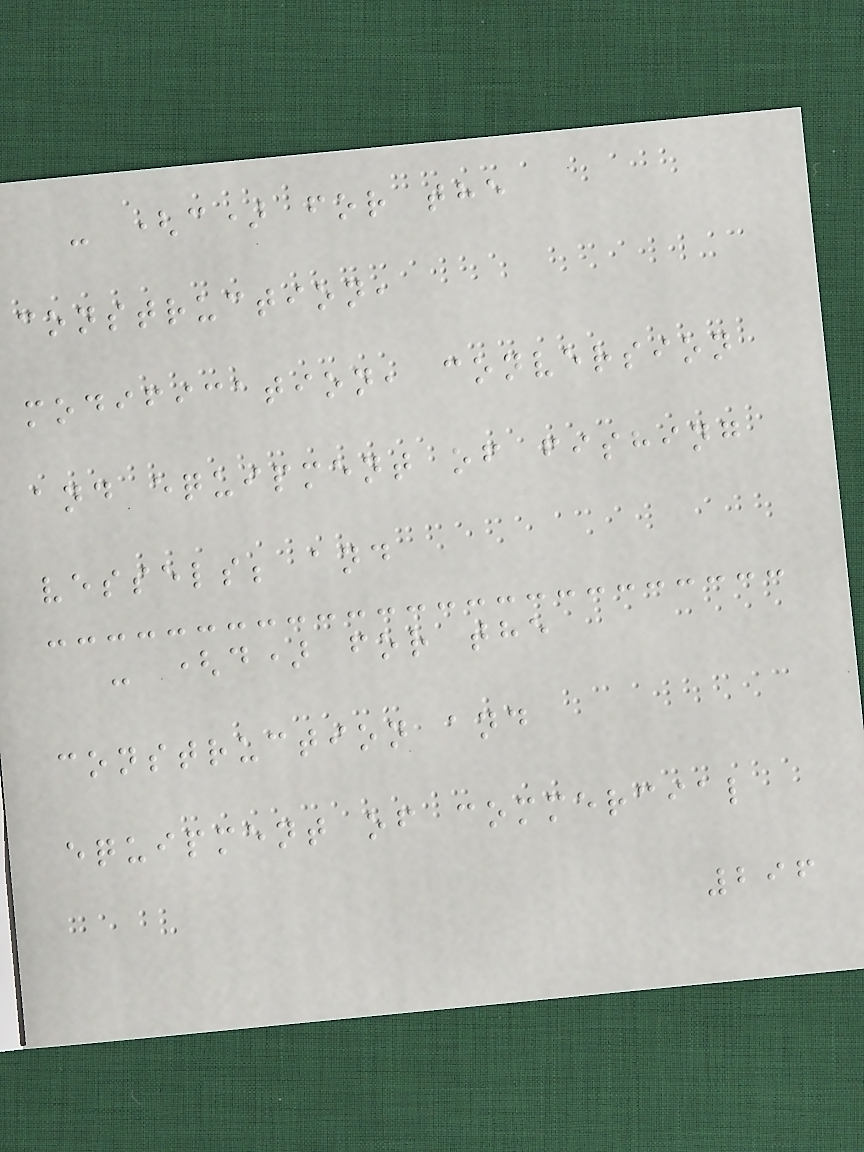- (c) for the
construction,
modification, conversion
and equipment of fishing
vessels; and
- (d) for the
construction and
equipment of commercial
296
